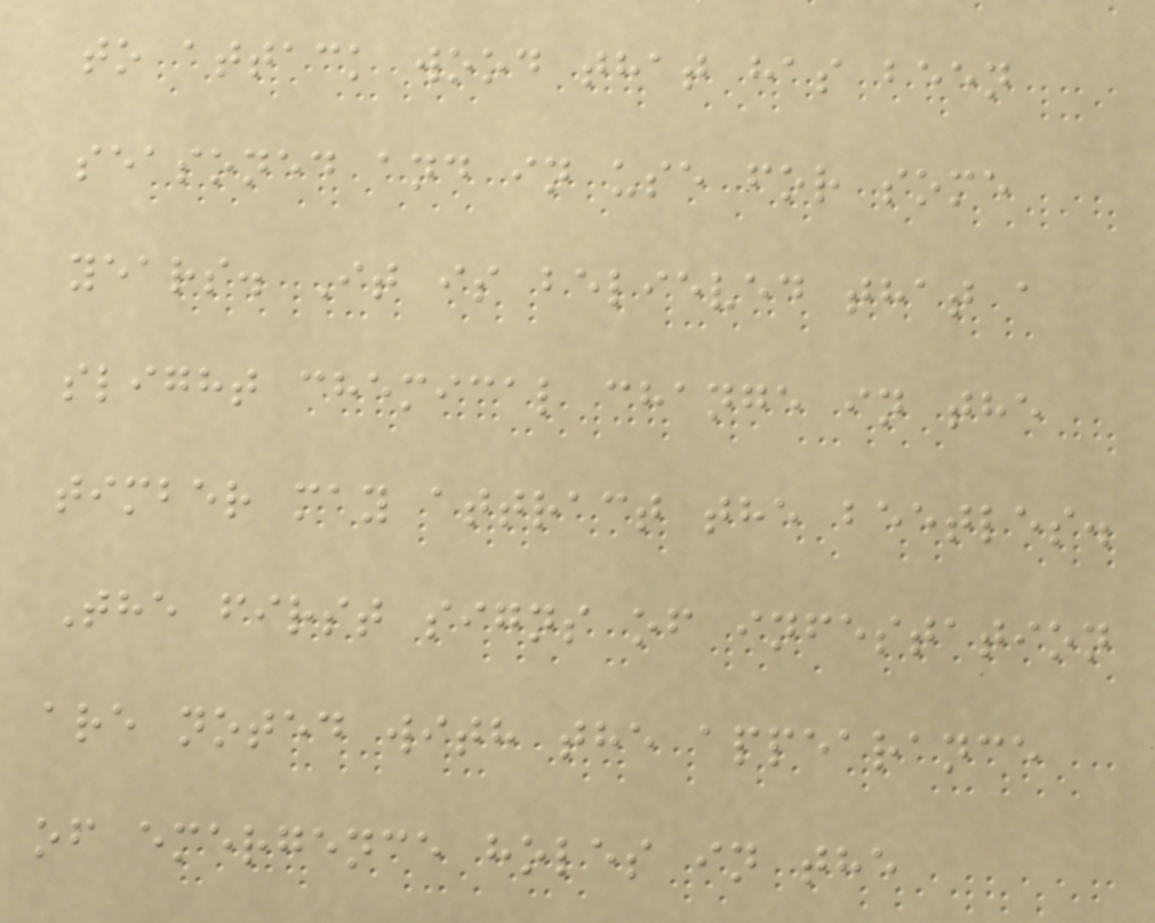to attack wood that has been
seasoned and in use for some
years. It is believed that a
slight chemical change in the
timber may attract the beetles.
The first signs of infestation
are noted with the appearance
of emergence holes in the
